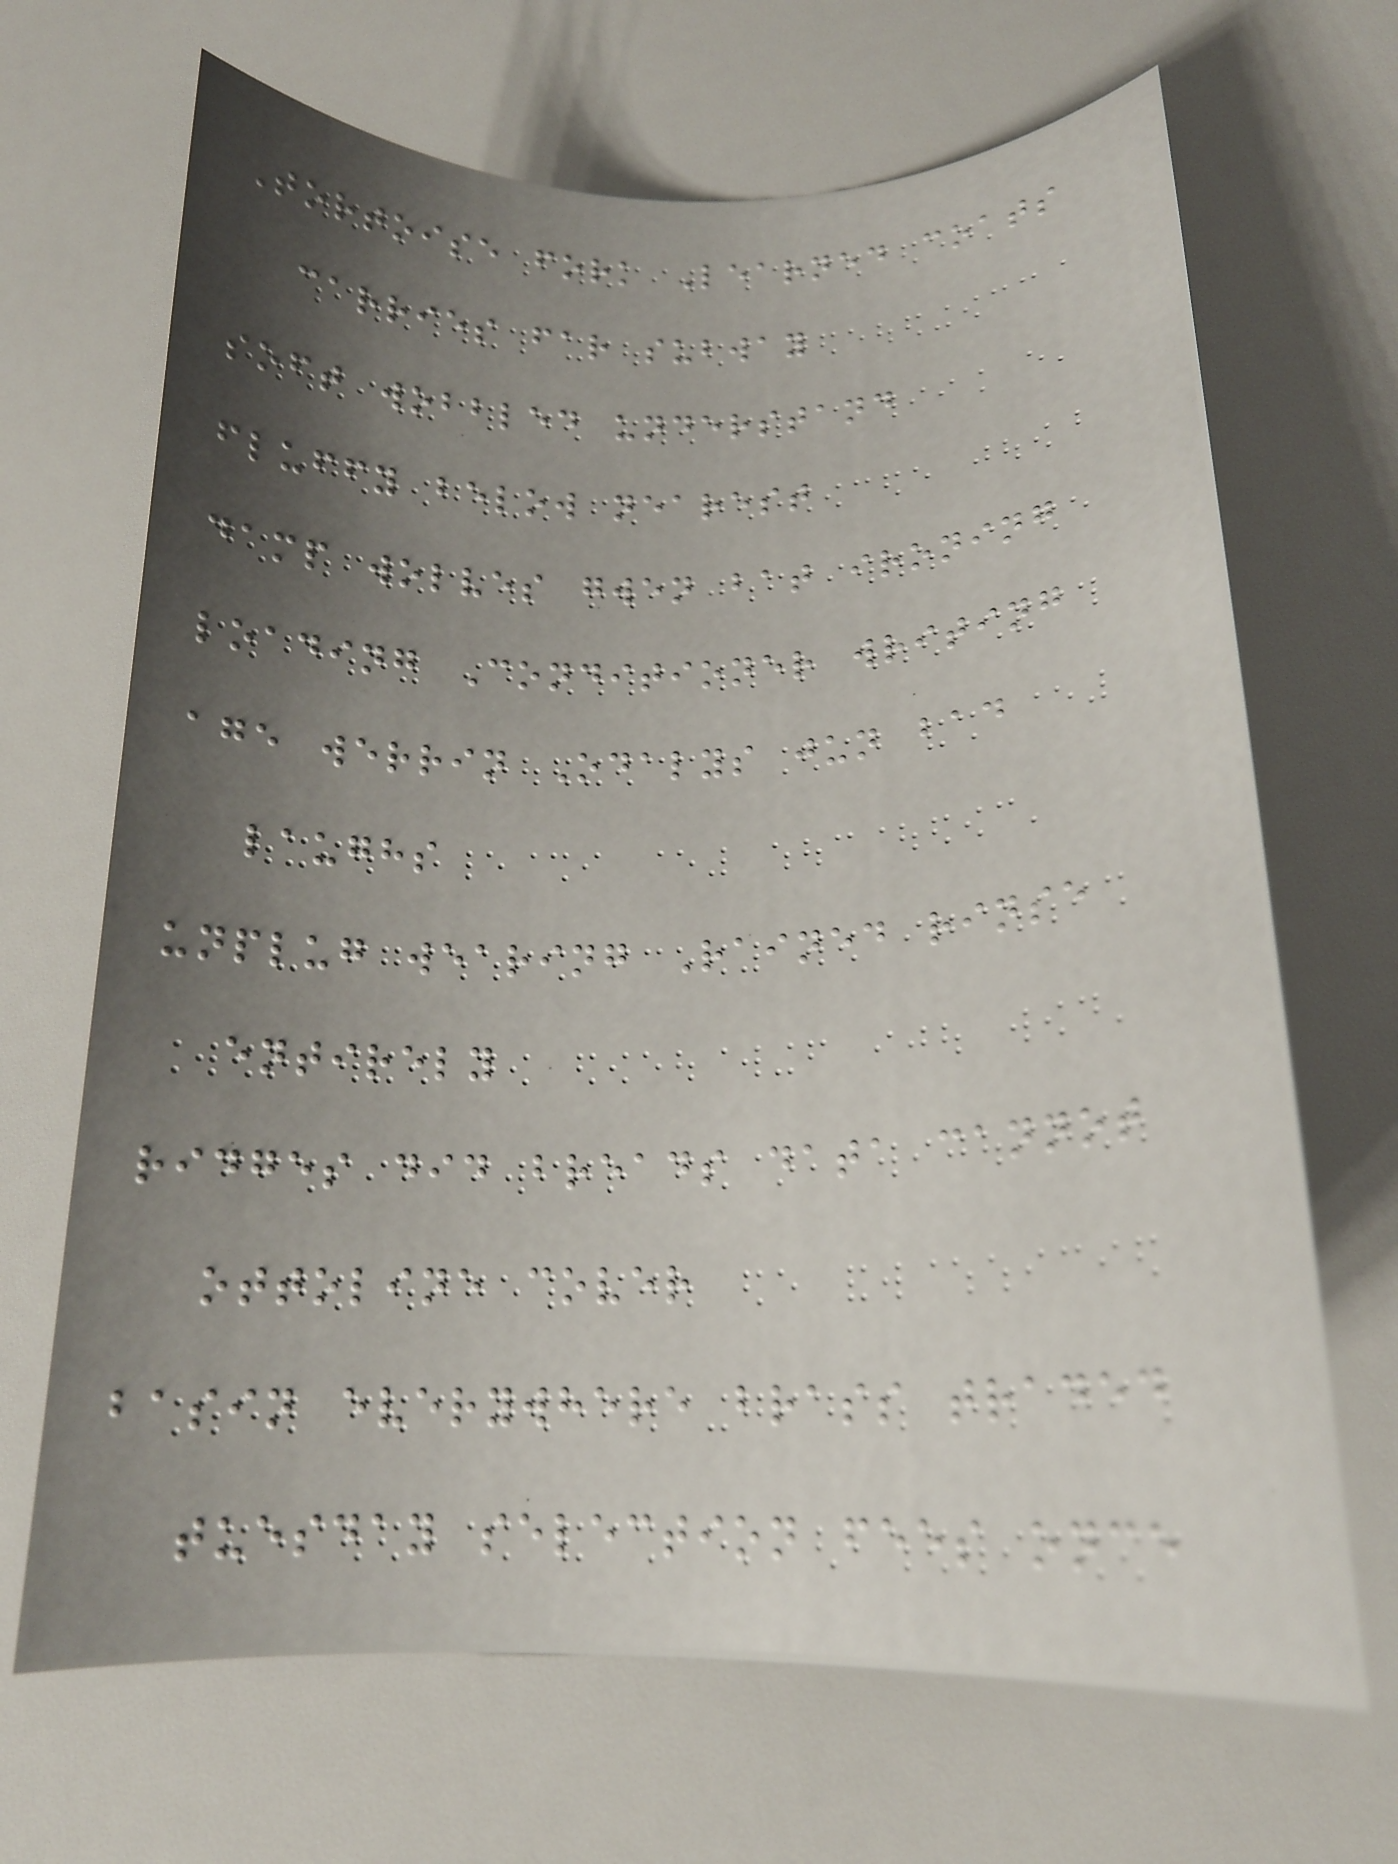Tortoise fork Learned coats
carries far subway
soft wobbled understand
fluffy below nearest
damp wolves gwen bat ironing
loading Conditioner writing
age werrin Odalys jun bad
laughs
unplug wearing Rained rinse
entirely
ridges did breads data cannot
ottoline cover
basin everywhere brass traded
tuesday selection fees once
